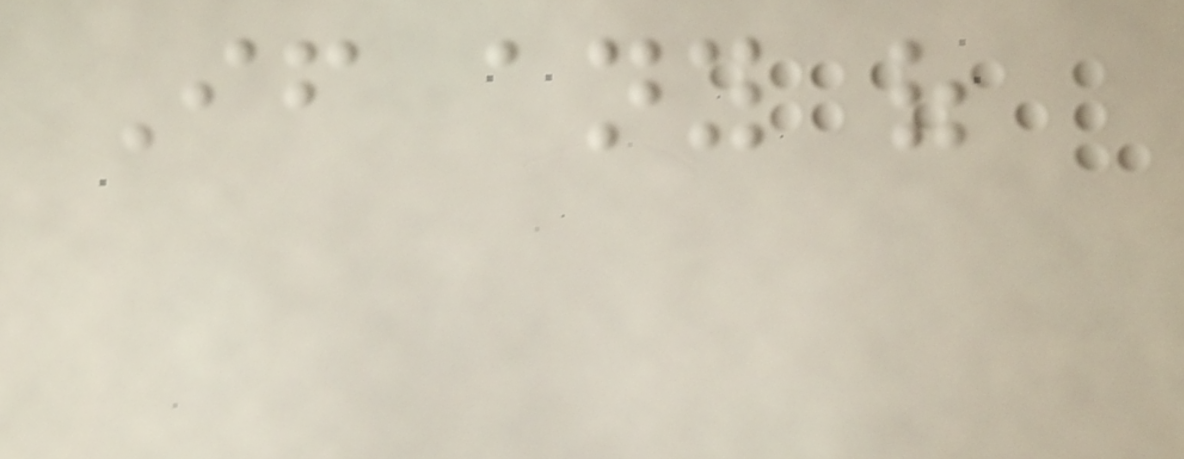If any of
